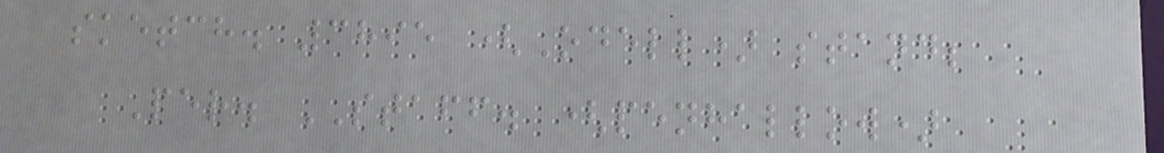sketch. 3895 (Odell) stand;
Per. STAFF. (penhallow)
